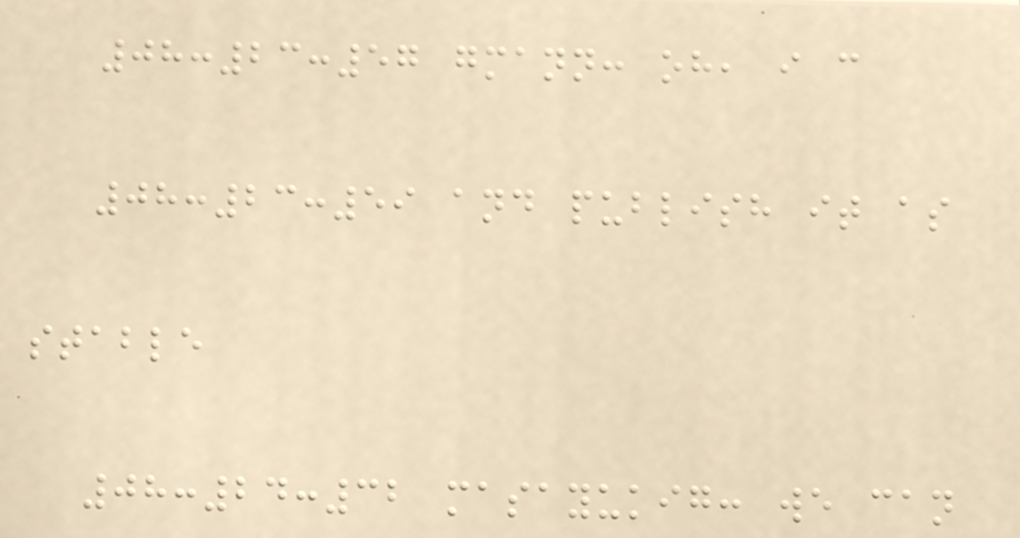08:23:57 gmann: oh, i c
08:23:59 and publish it as
stable
08:24:32 masayukig: we can
